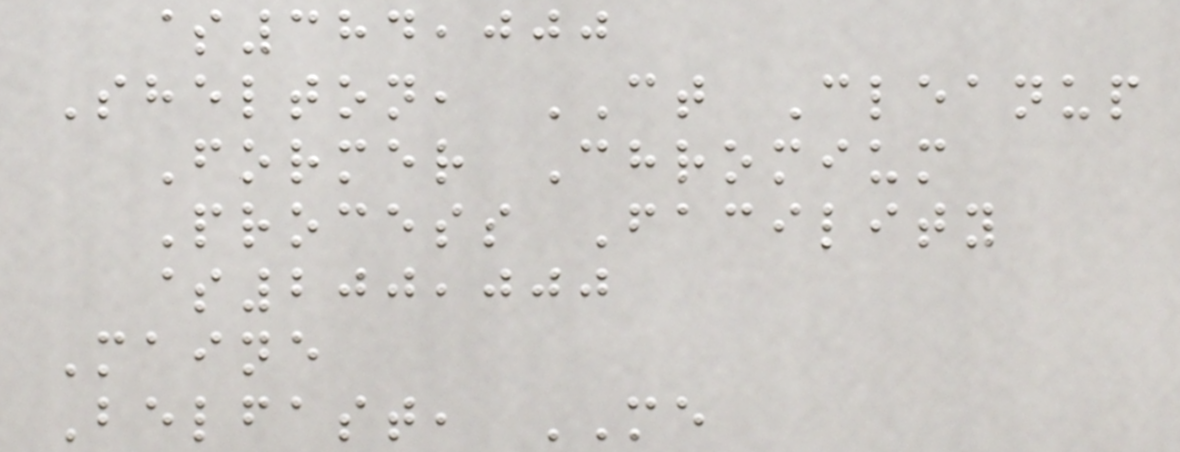$384,000
Shelton, CT Cleanup
Former Chromium
Process Facility
$200,000
Maine
Belfast, ME
